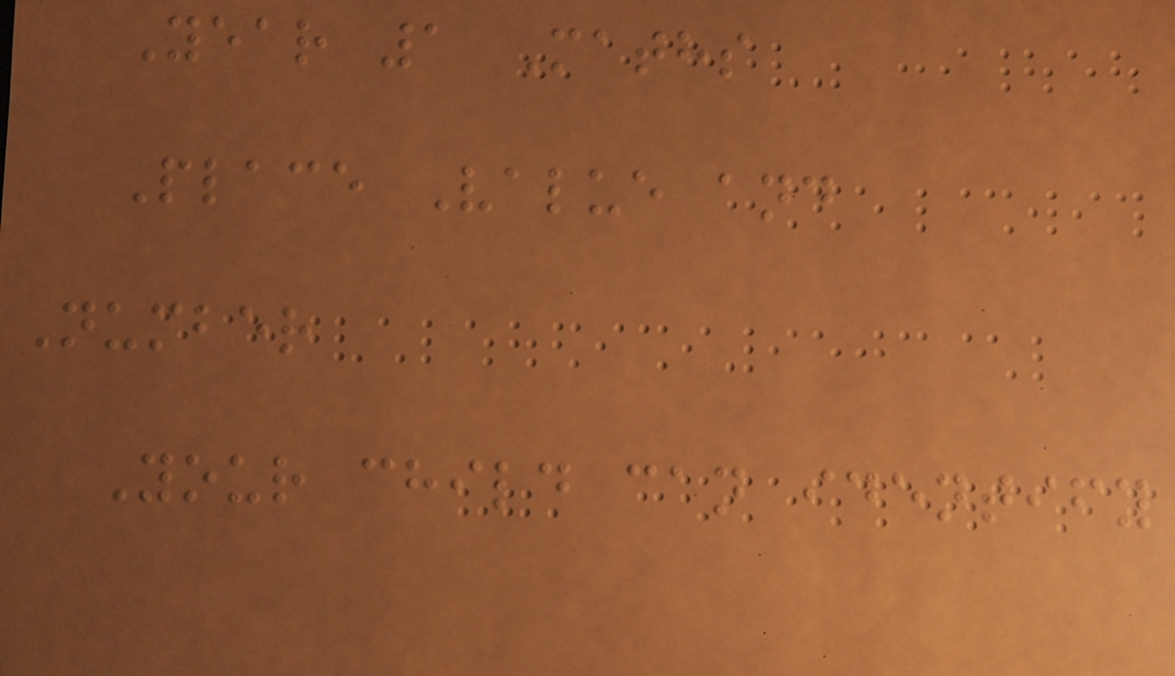Year 1 Maths
Place Value and
Number
Your child can identify
